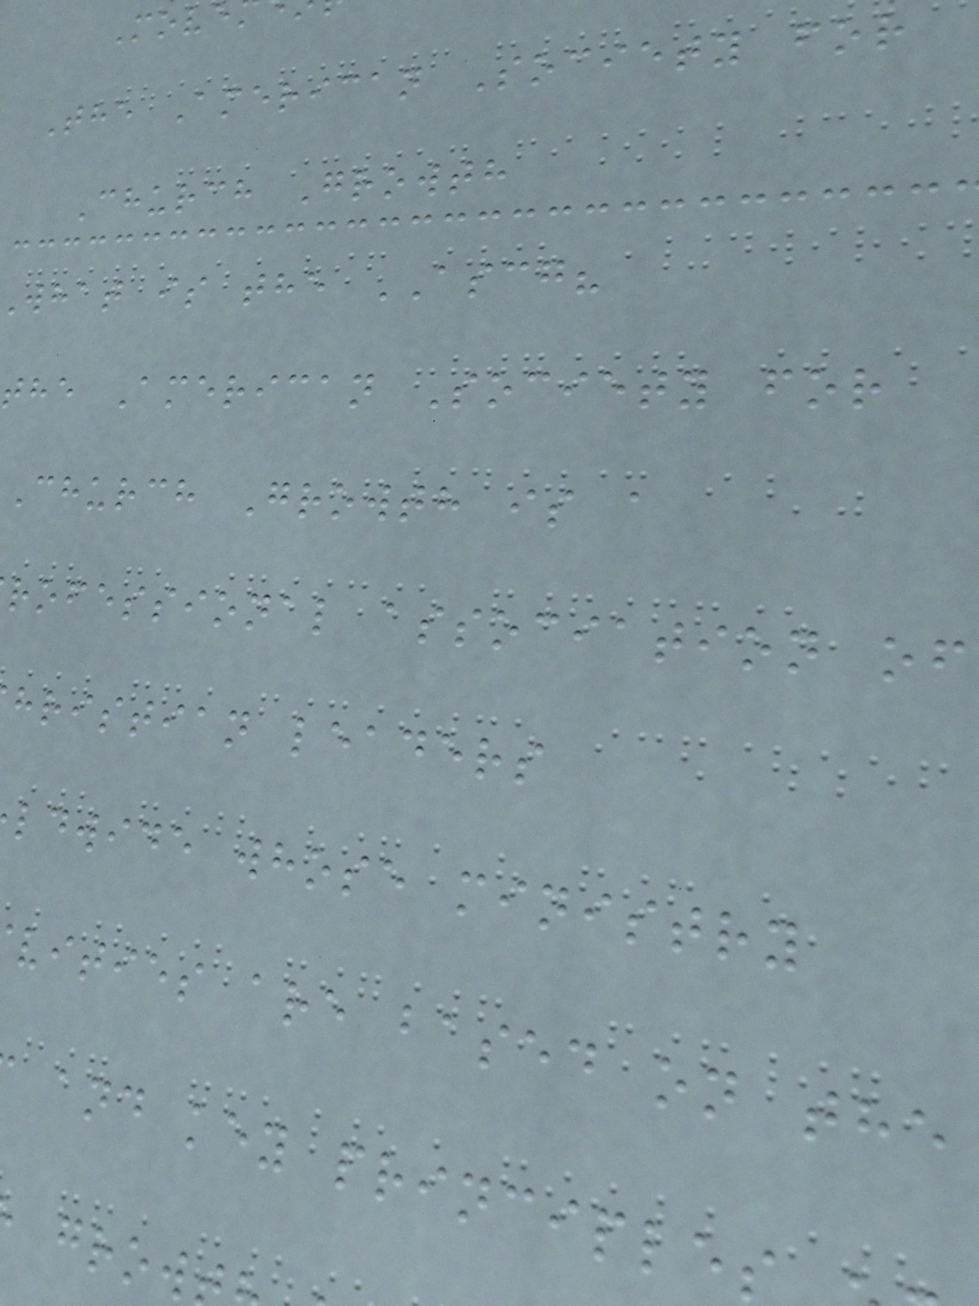Move
The American Society for
Church Growth
what is the ASCG?
the American Society for
Church Growth is a
rofessional association of
hristian leaders
ldwide whose ministry
vities are based on the
and key principle
